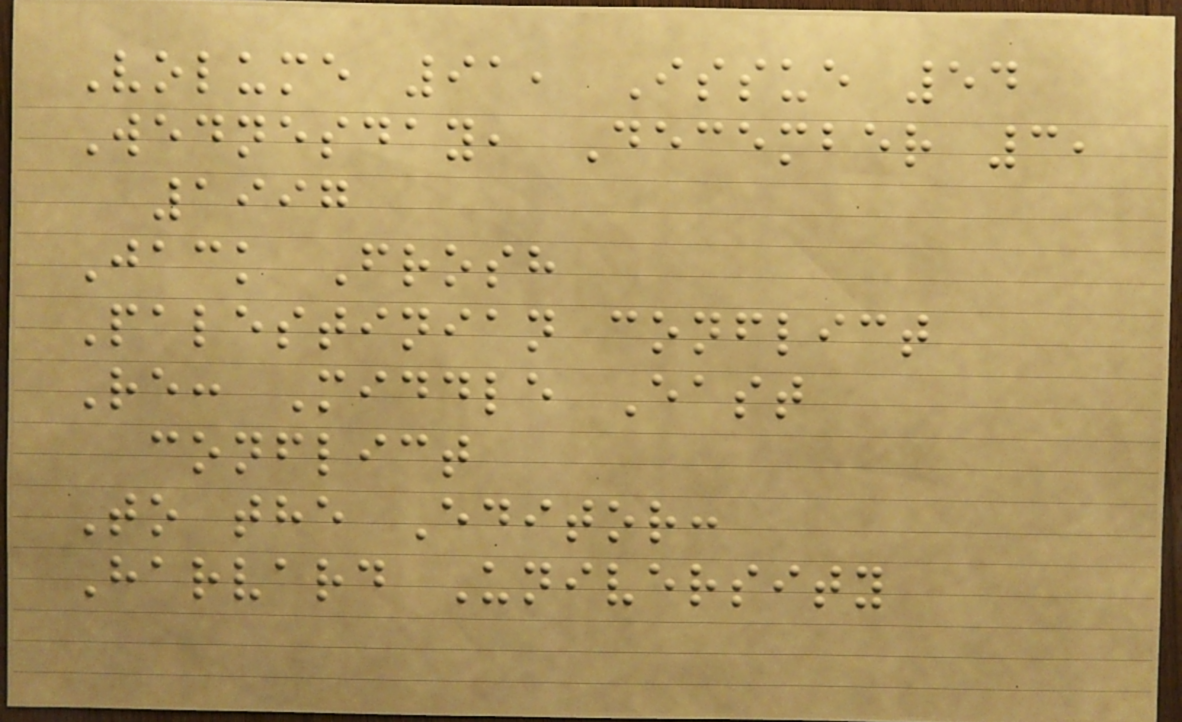Volume 91, Issue 54
Wednesday, December 3,
1997
Jack Frosh
Palestinian conflict
Re: Middle East
conflict
To the Editor:
Harvard University
